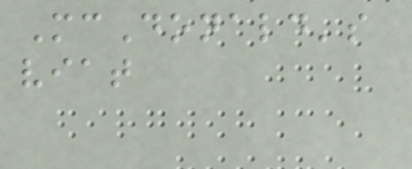McDonald's
viat
